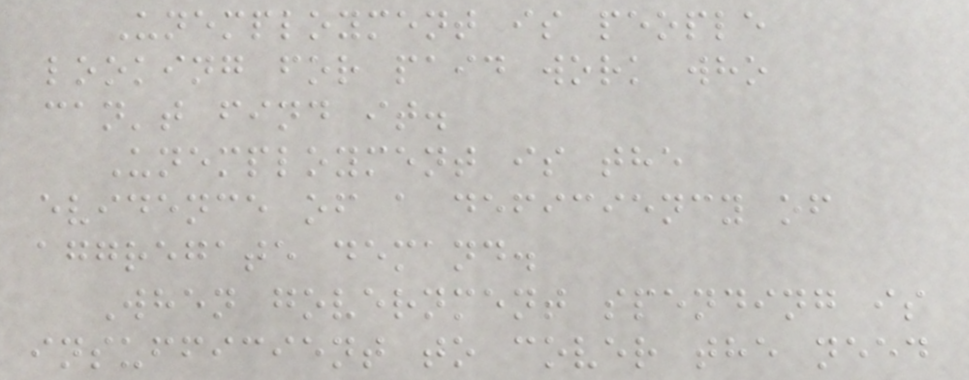Unemployment is people
looking for paid work who
can't find it.
Unemployment is the
evidence of a deficiency of
aggregate demand.
When government spending is
insufficient to cover the need
